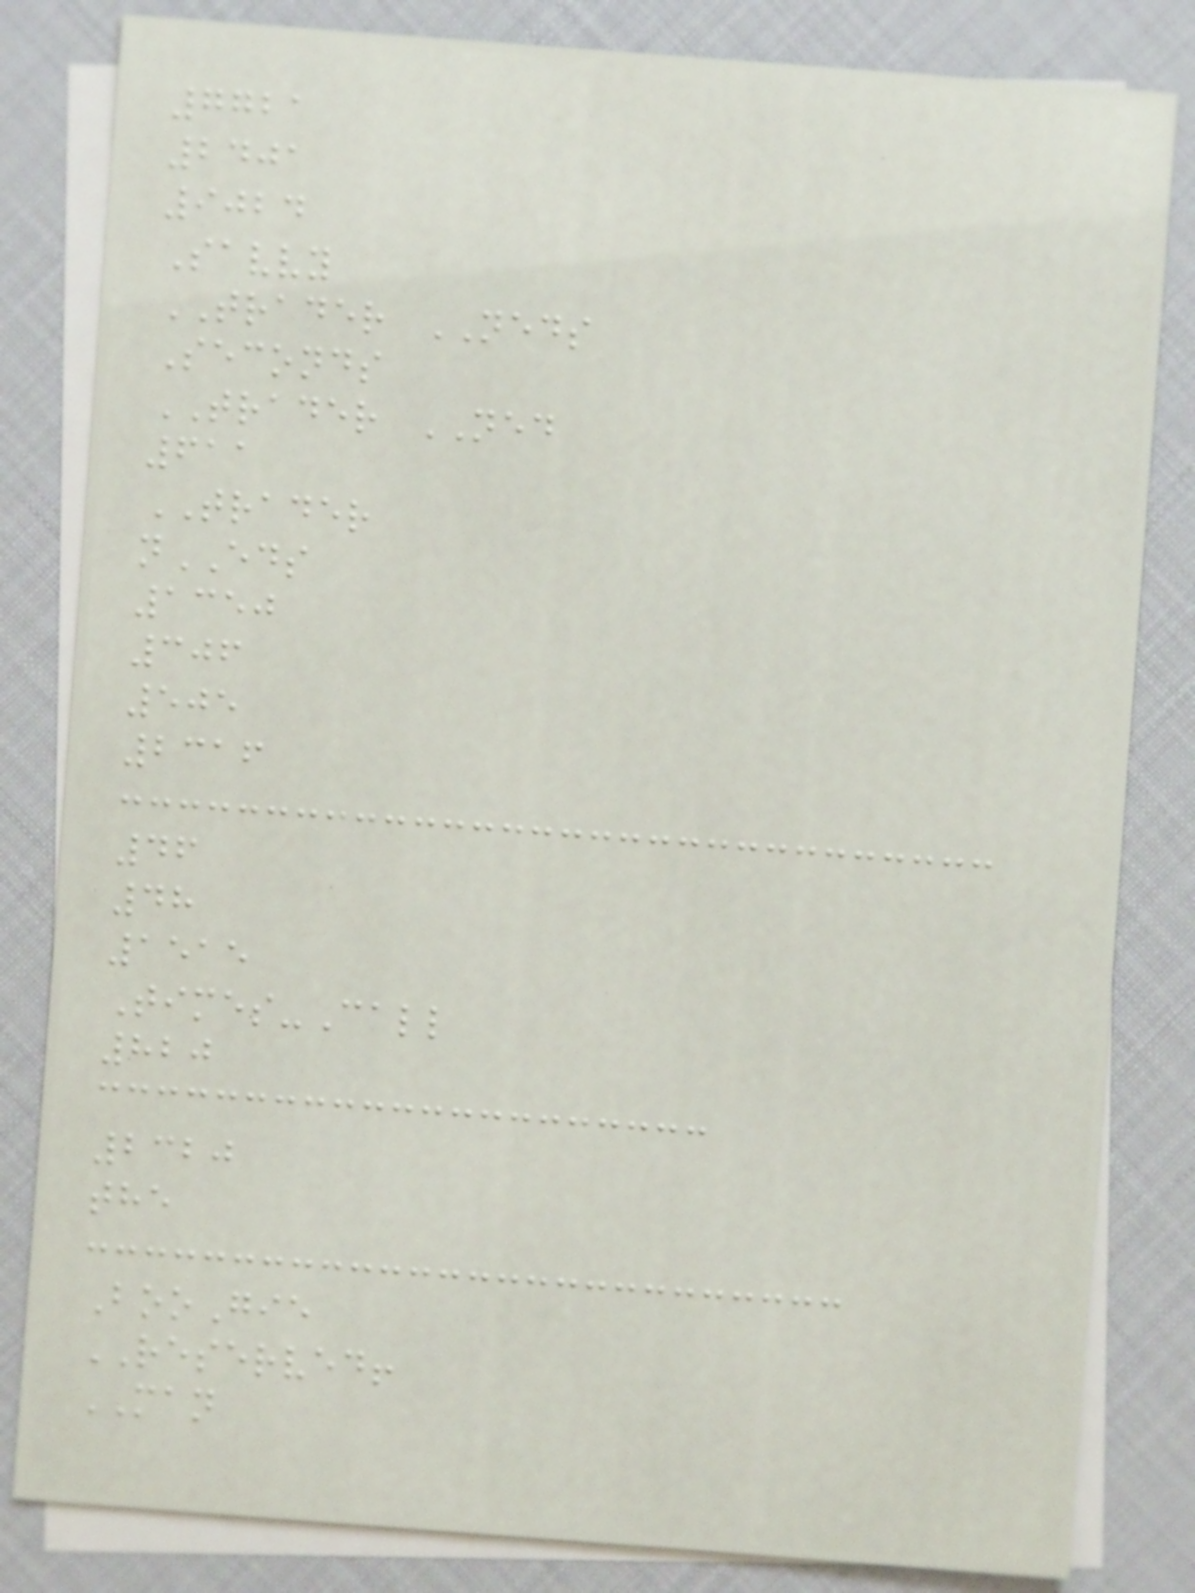7721
2401
9024
Savvy
TRADER NEDS
Seconds
TRADER NED
611
TRADER
nEDS
1350
306
505
2316
46
48
1515
Times-Call
820
2320
the
BooGie
RESERVED!
MAN
